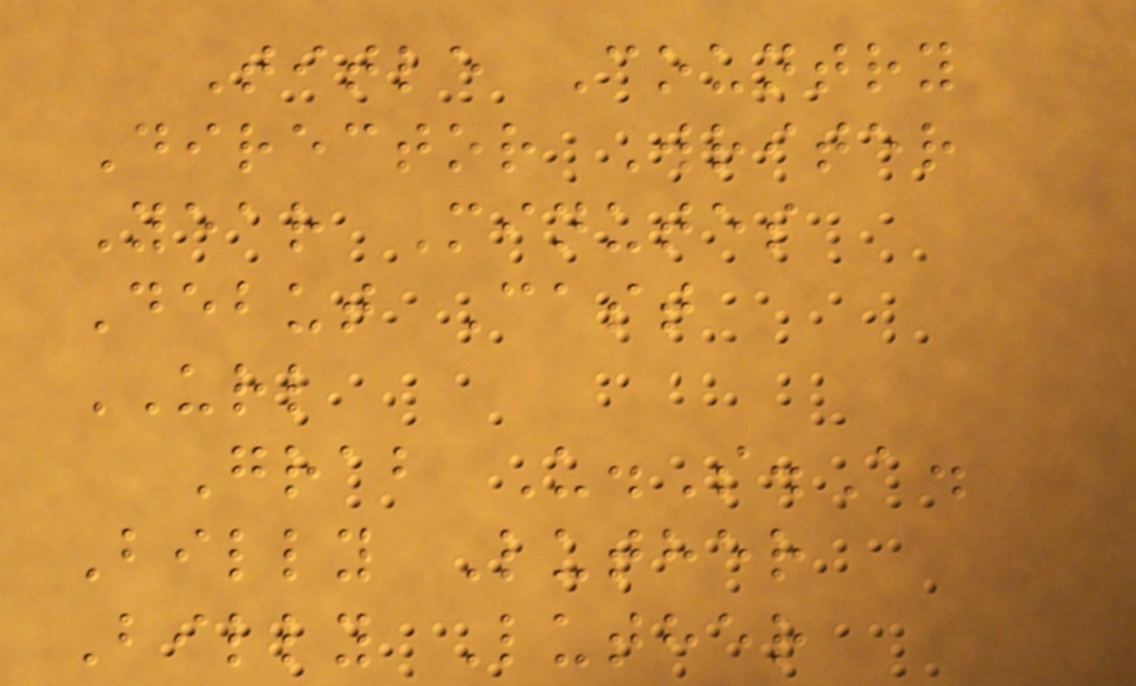Title Country
Director Writer
Year Minutes
Debut Cast
URL
Grab U.S.A.
Billy Luther
Billy Luther
